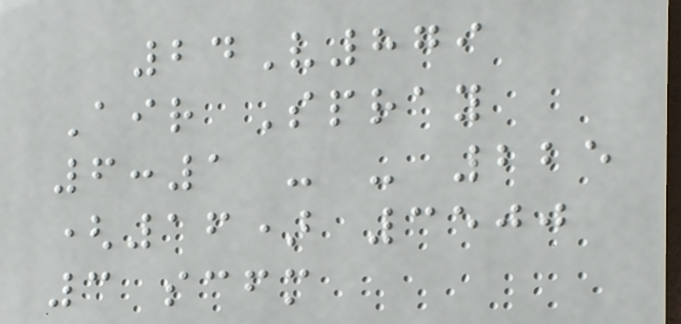24V879
Air Spray
6:1 - - 225
(16) 3500
3 scfm
